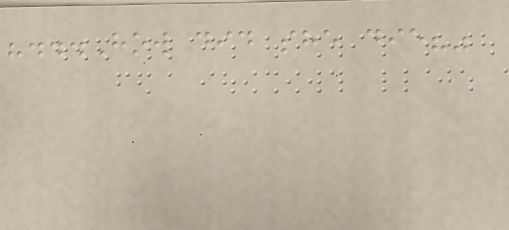"...How did she die?"
